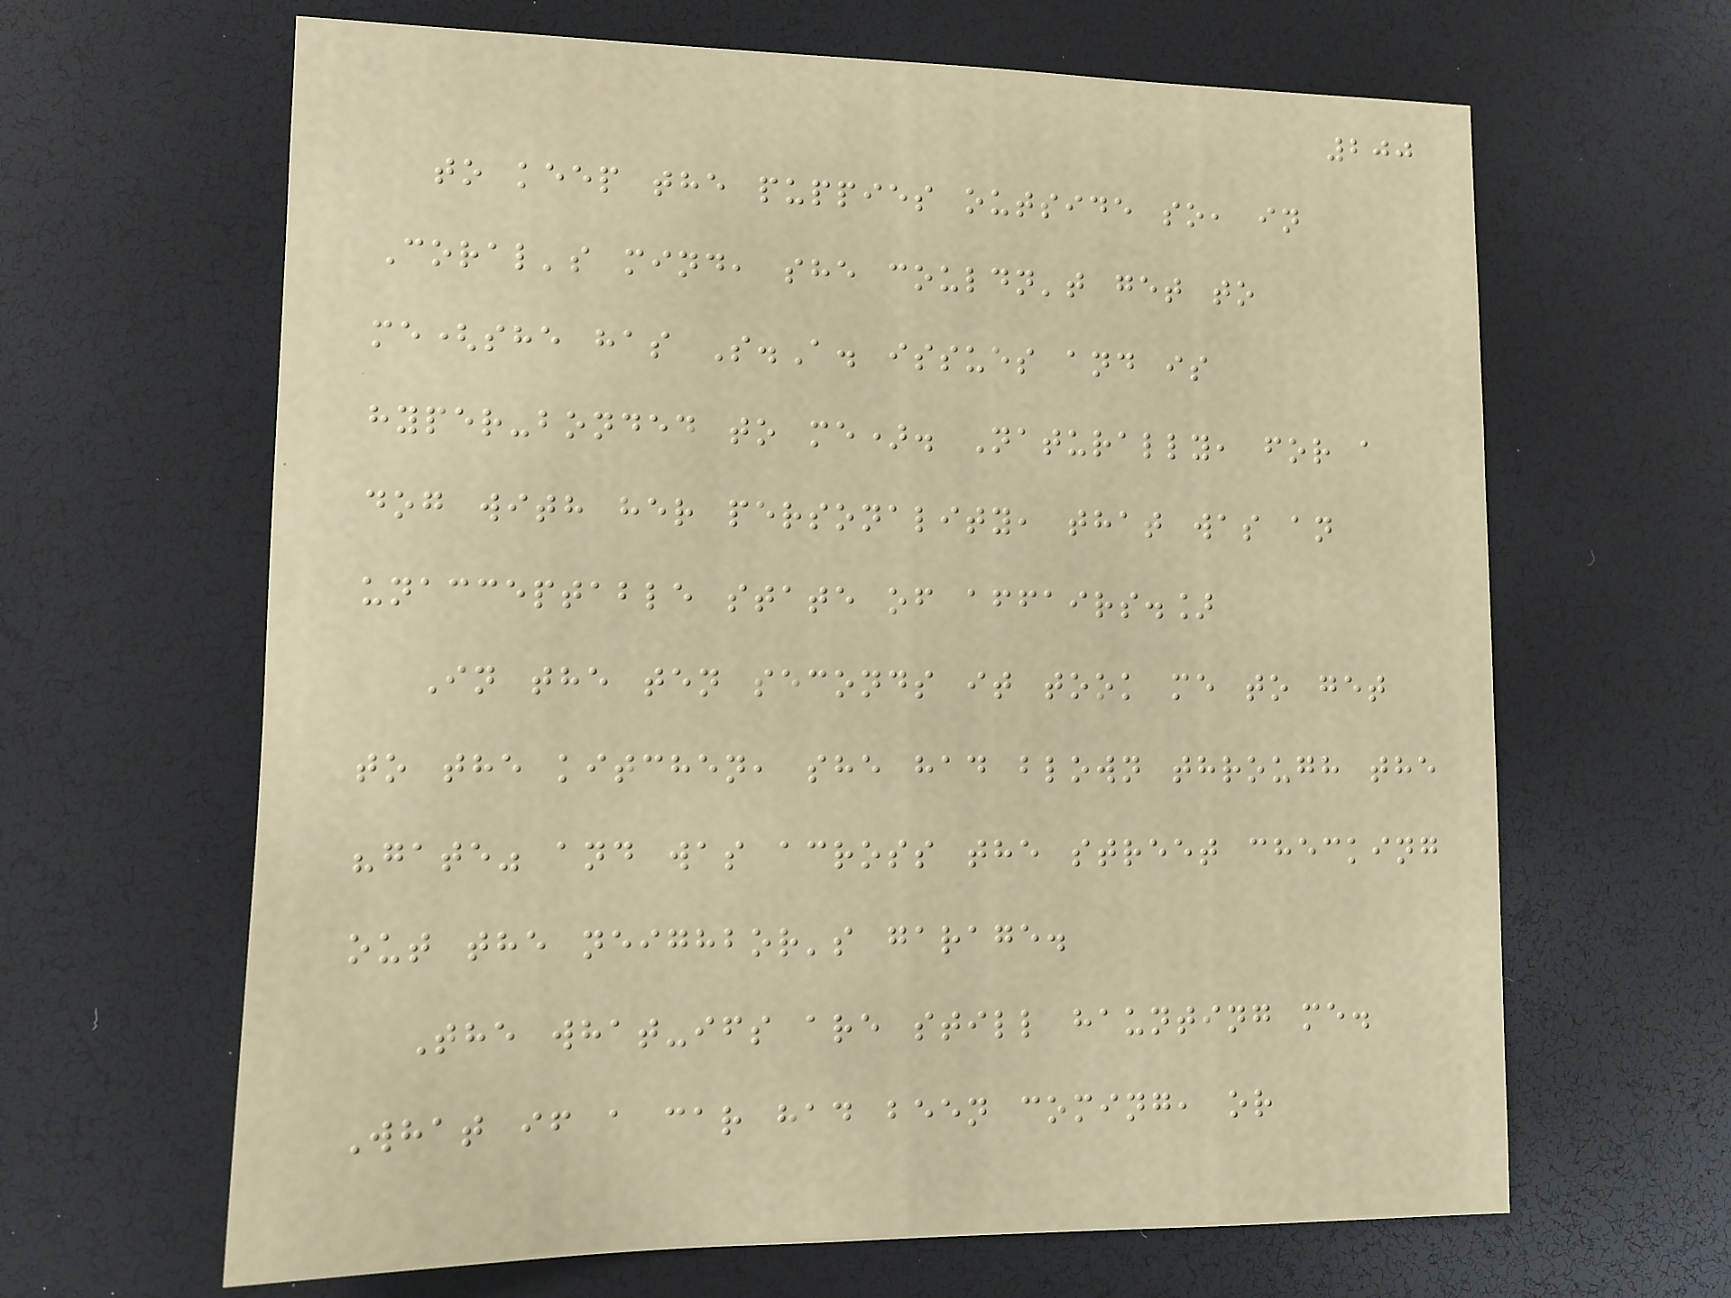200
to keep the puppies outside so, in
Coral's mind, she couldn't get to
me(she has S.A. issues and is
hyper-bonded to me). Naturally, for a
dog with her personality, that was an
unacceptable state of affairs.]
In the ten seconds it took me to get
to the kitchen, she had blown through the
"gate" and was across the street checking
out the neighbor's garage.
The what-ifs are still haunting me.
What if a car had been coming, or
